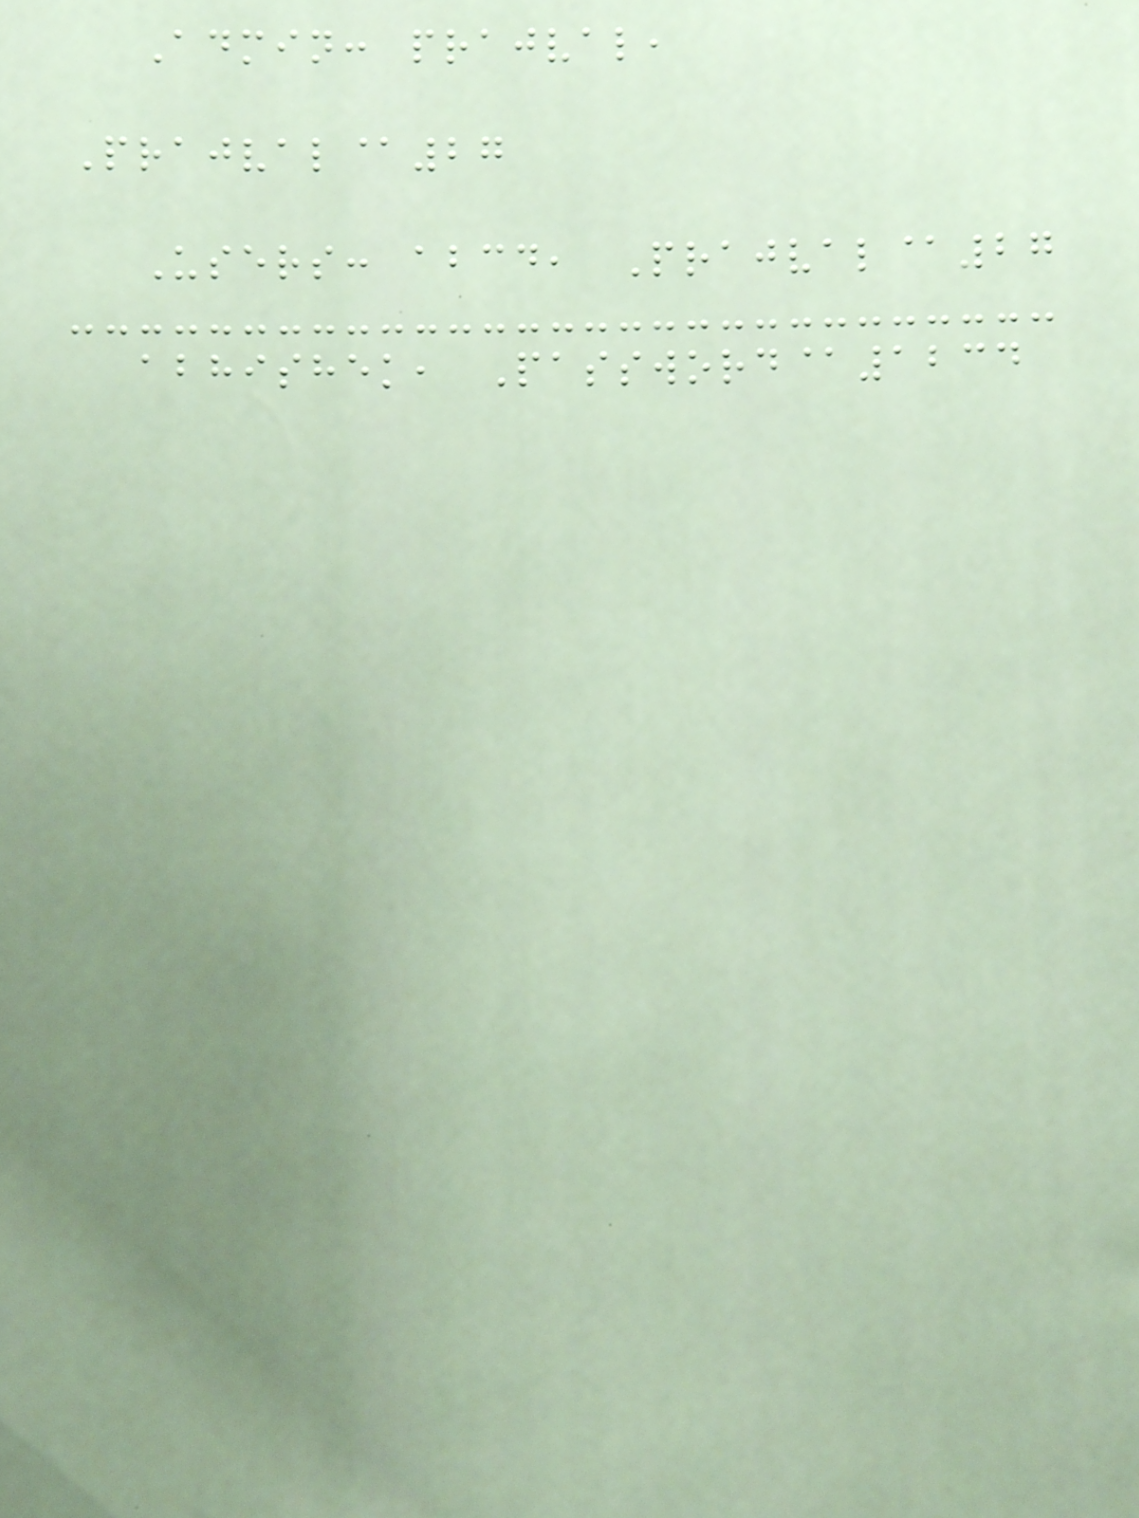Admin: prajval,
Prajval@27
Users: abcd, Prajval@27
abhishek, Password@1234
